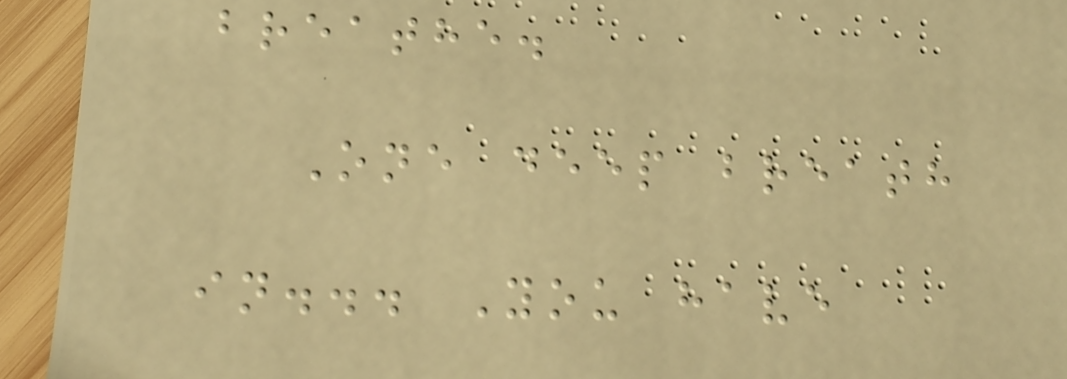breathe.
One deep breath
in... You have
